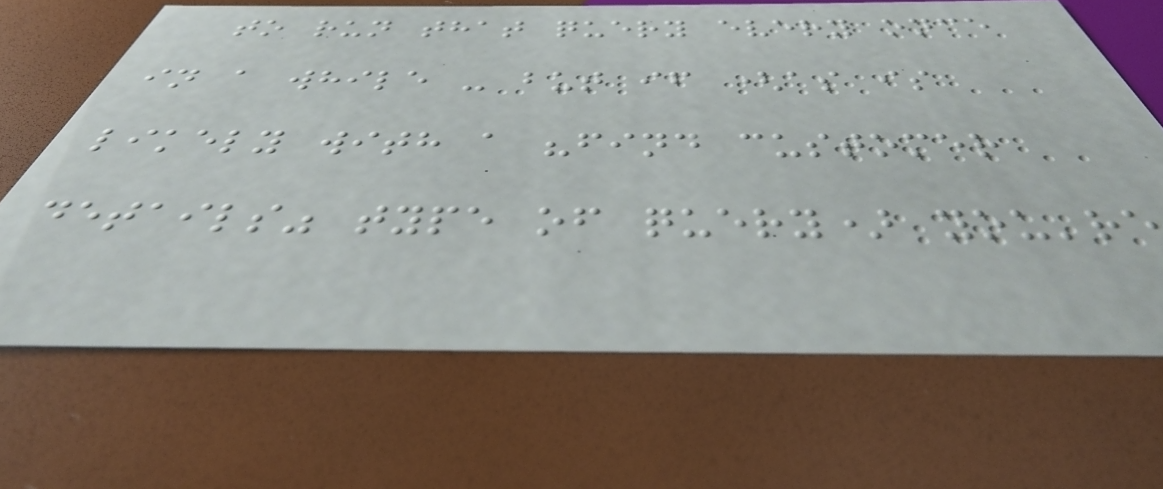to run that query every once
in a while - but if (as is
likely with a "find customer
details" type of query) you're
